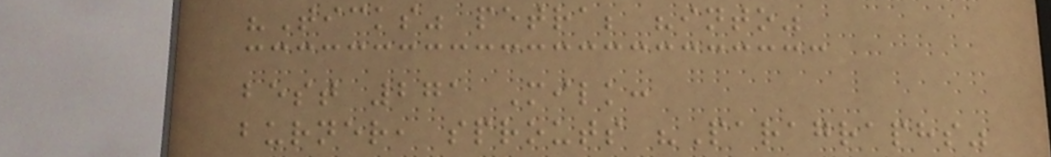"Ticks" petra; "into"
best 271 Milk:
burner, sprouts "Paragraphs"
